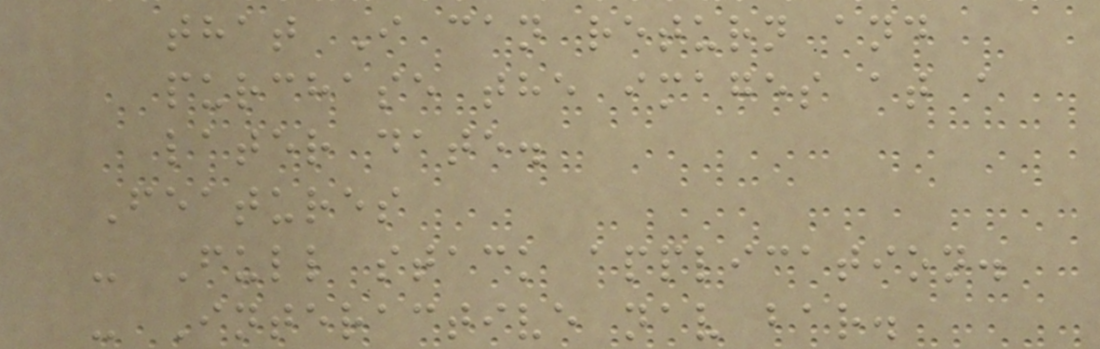that I can return and
purchase the images at a
later date.
Features
- Full stack application.
- Interactive nav bar.
